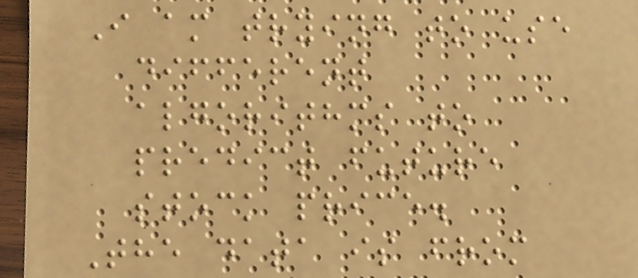I am trying to use
different
algorithms to
predict future
stock price.
The data is from
